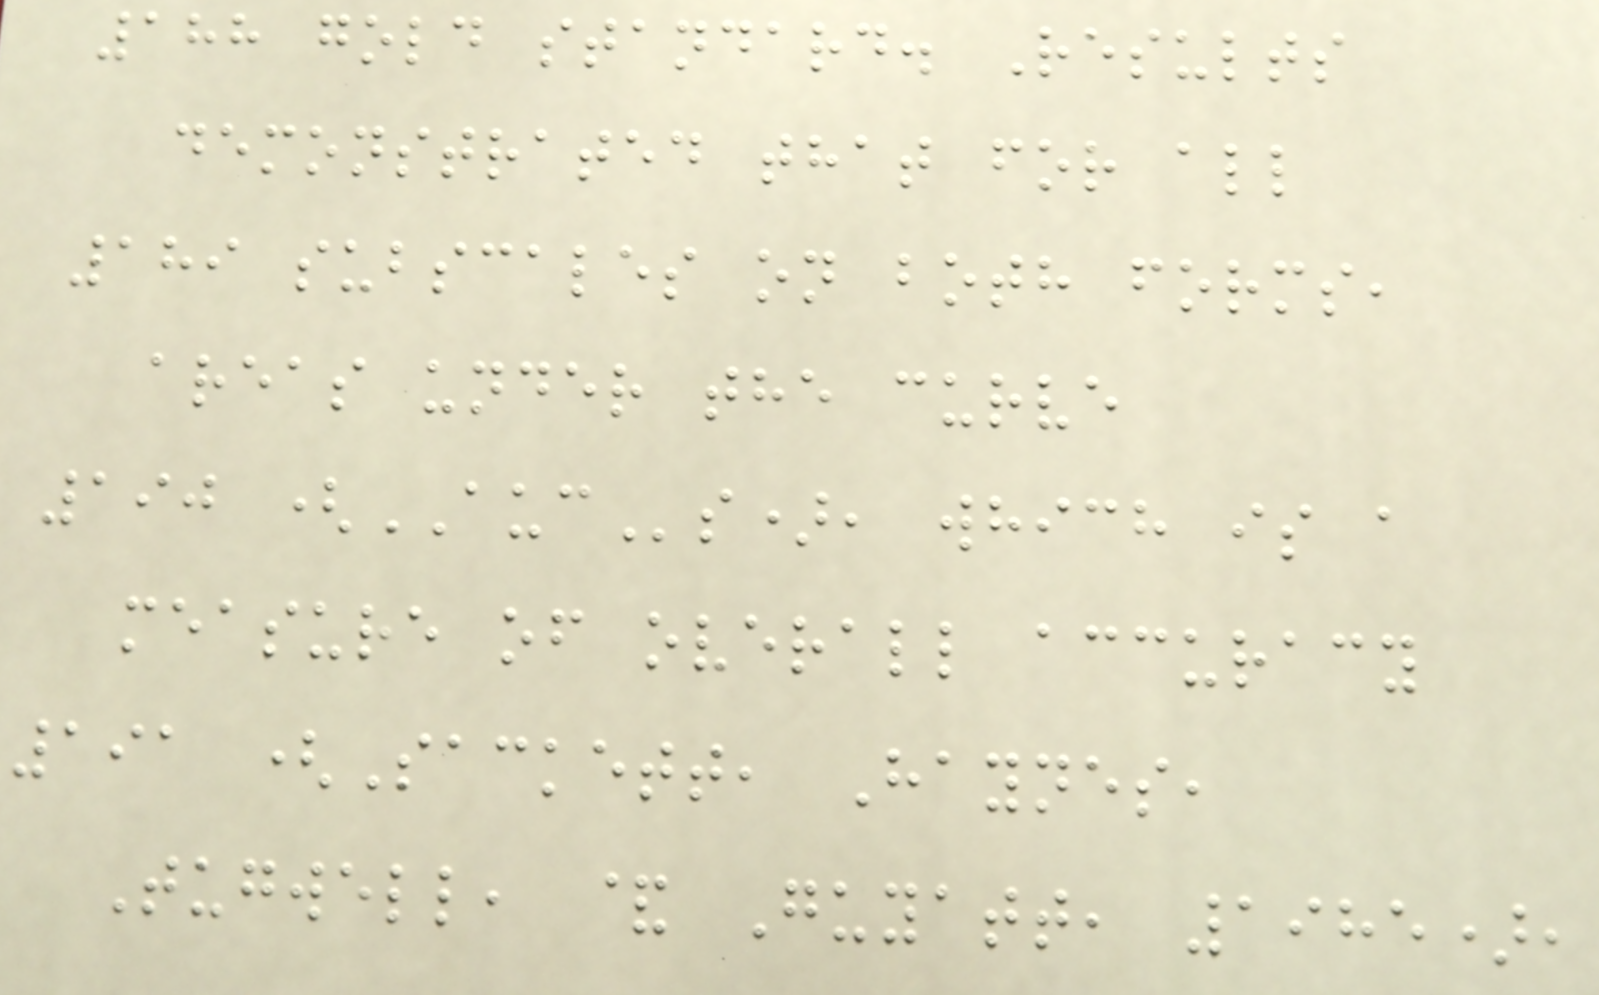188 gold standard. Results
demonstrated that for all
189 subscales on both forms,
areas under the curve
190 (AUCs), which is a
measure of overall accuracy
191 (Sackett, Haynes,
Tugwell, & Guyatt, 1985),
